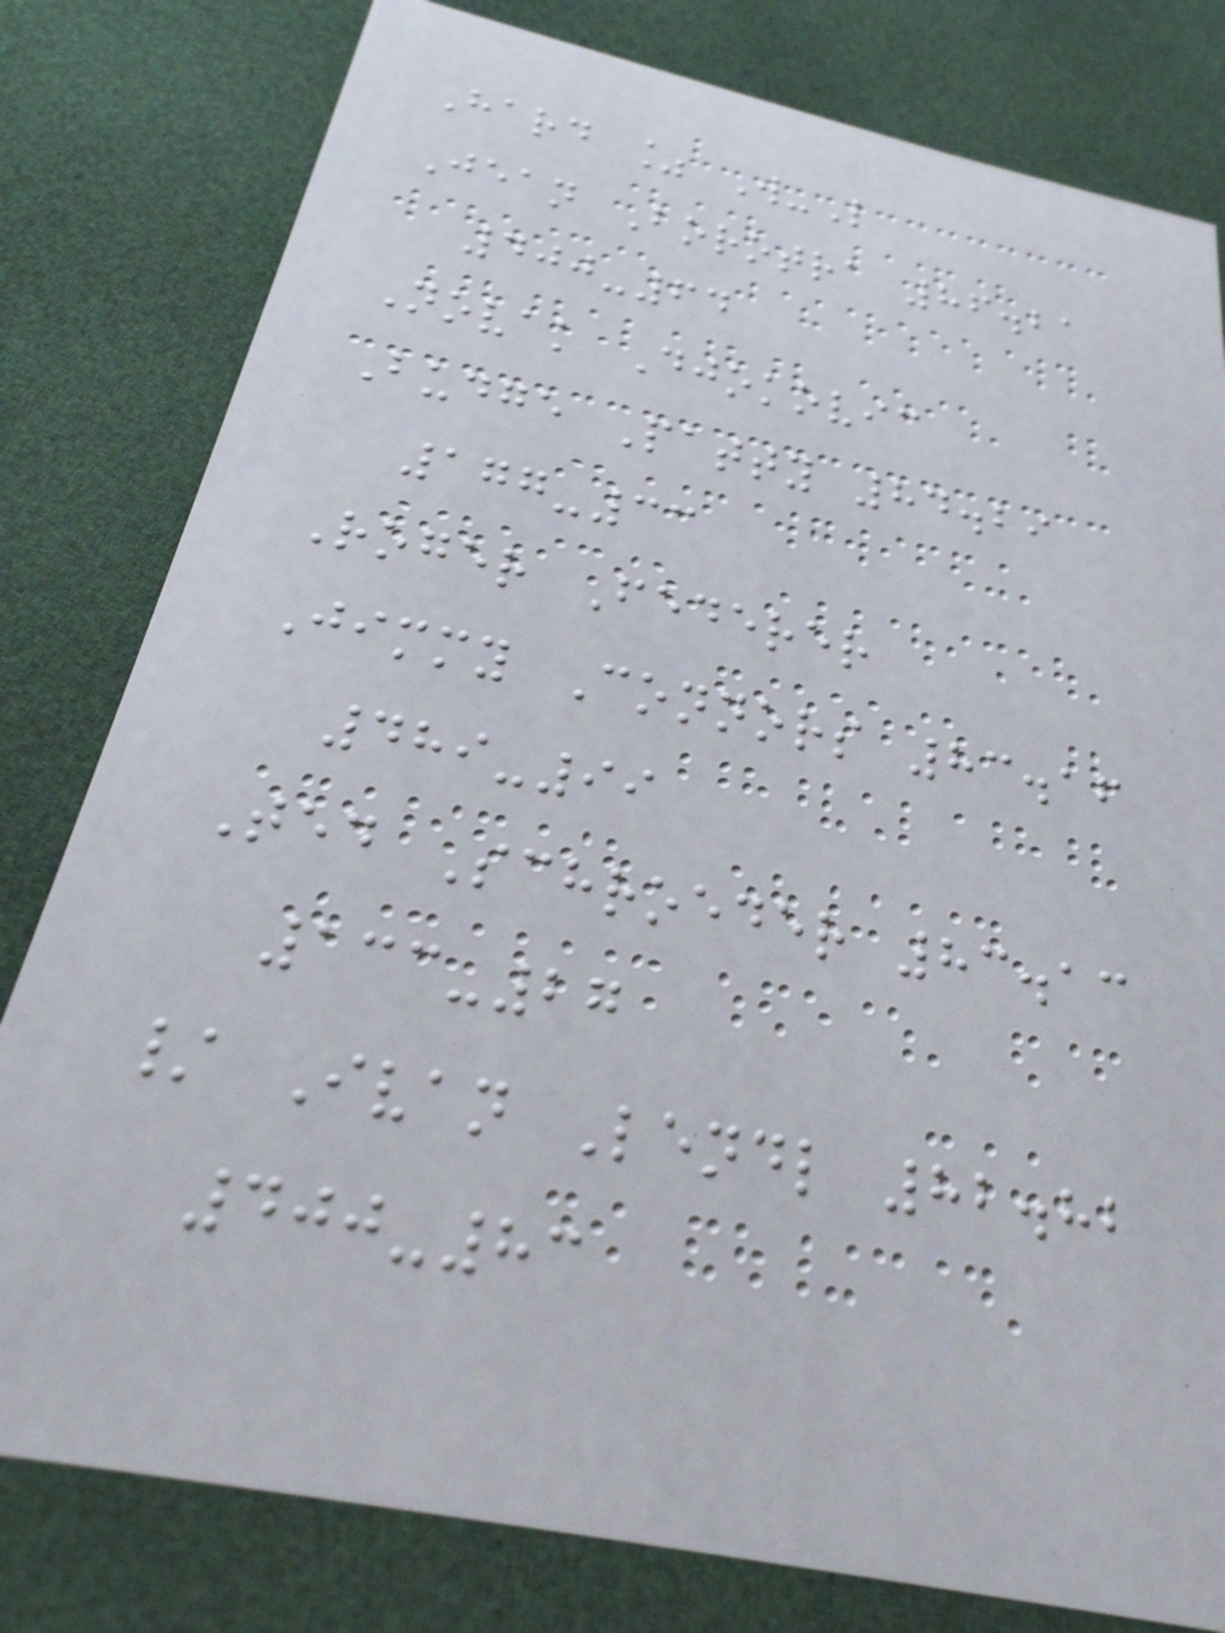Hard % W-L
Jean Borotra 86.21
400-64
Novak Djokovic
Budge Patty 84.29
177-33
Roger Federer
Jimmy Connors 83.16
489-99
Ted Schroeder 83.13
133-27
/ Ivan Lendl 82.82
400-83
